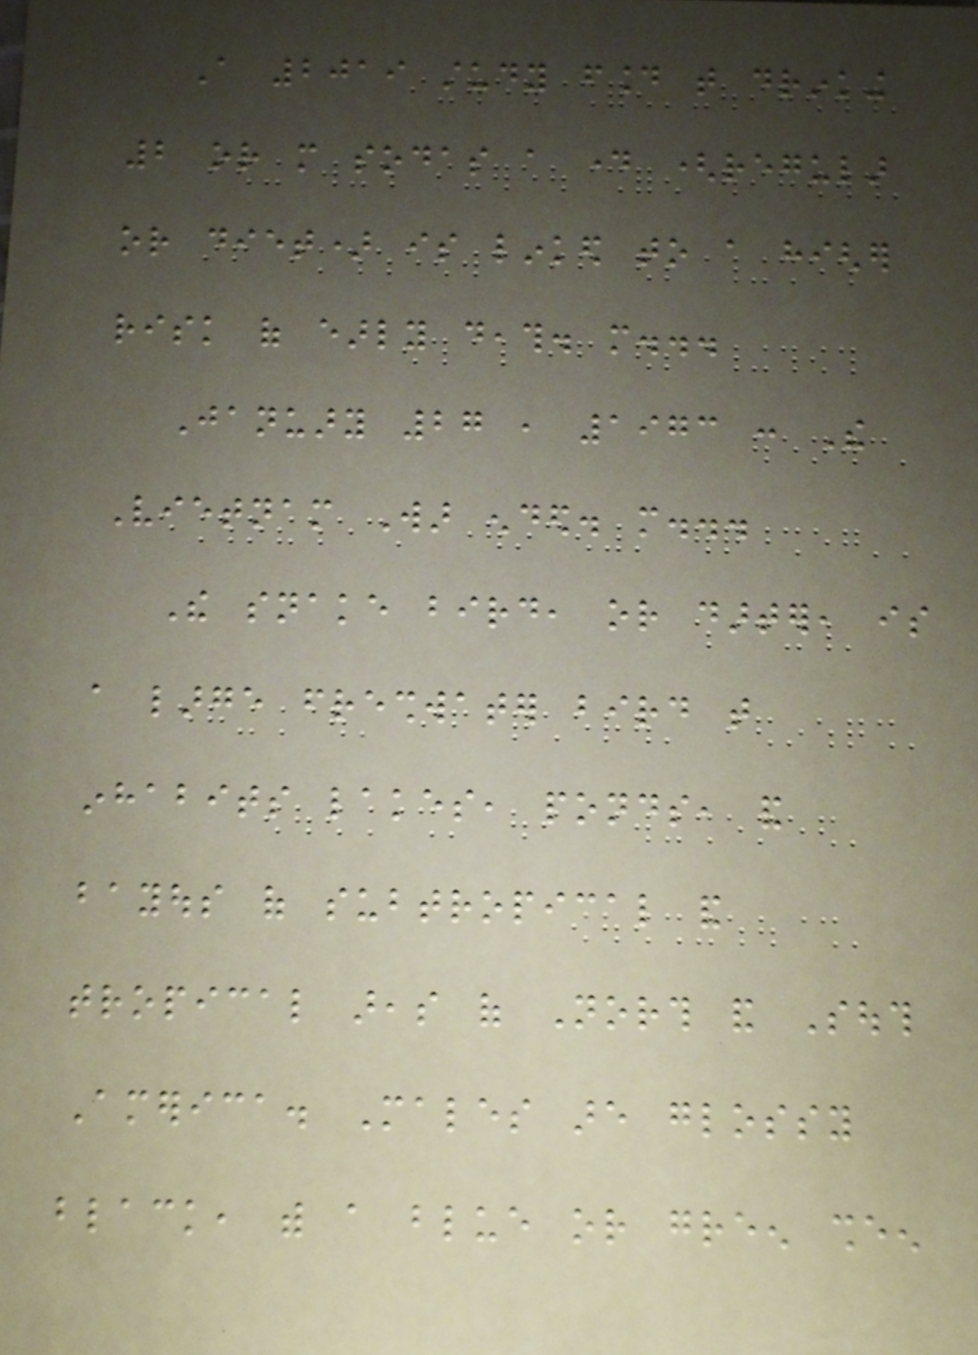A 2019 study found that drinking
2 or more sodas a day (regular
or diet) is linked to a higher
risk of early death. more...
January 27 , 1973 : The
Vietnam War ended. more...
The snake bird, or darter, is
a large freshwater bird that
inhabits lakes, ponds, and
bayous of subtropical and
tropical areas of North and South
America. Males are glossy
black, with a blue or green sheen
